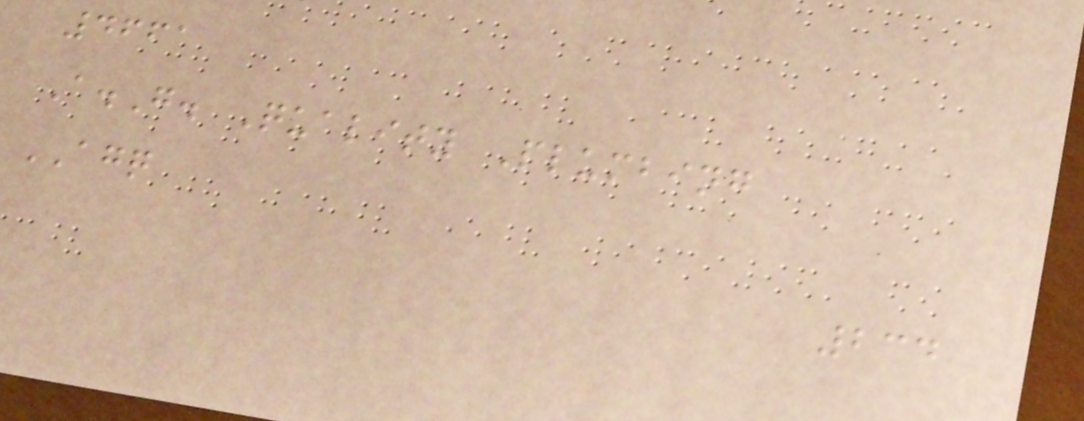4661
A.G. Quality Plumbing
AGQ
234
